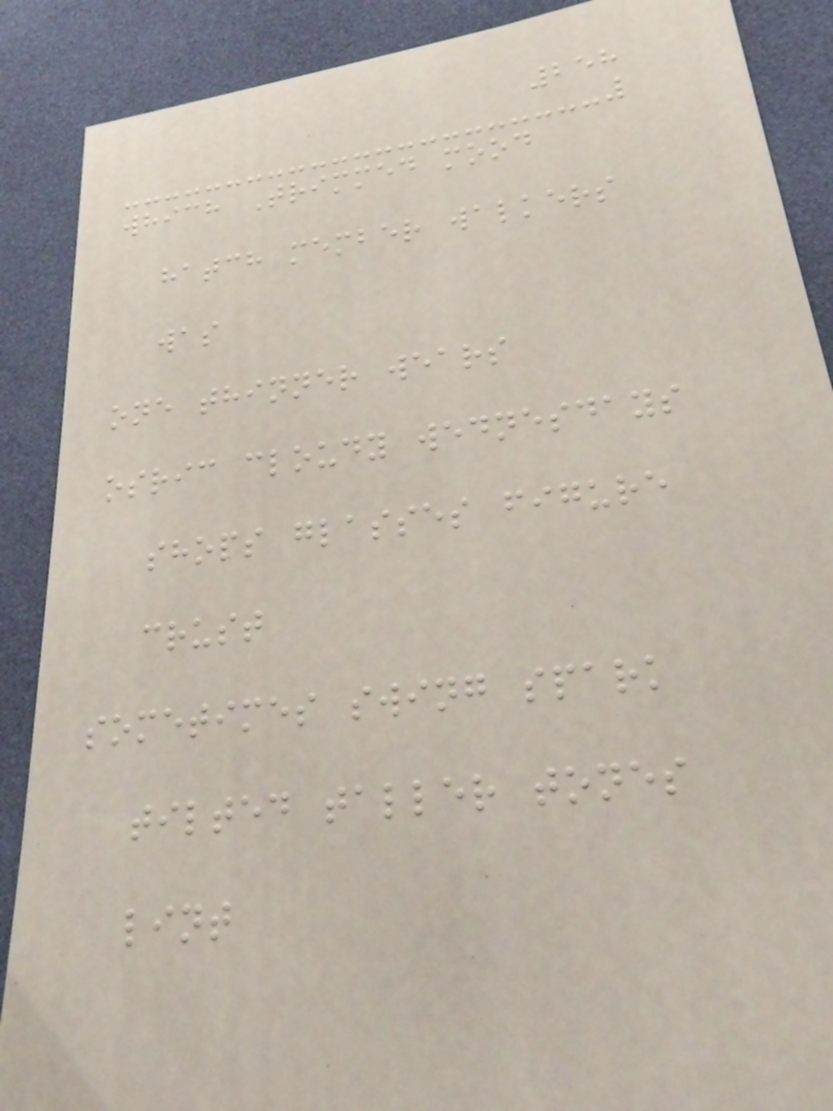258
which Trimmed mood
hatch member walkers
was
one thinner wears
osric cloudy wednesdays
shops glasses figure
crust
sometimes swing spark
tilted taller tones
lint
